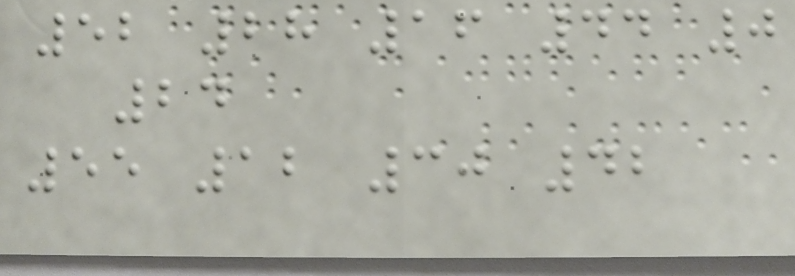52 28 16 44 0
24
55 12 30 42
